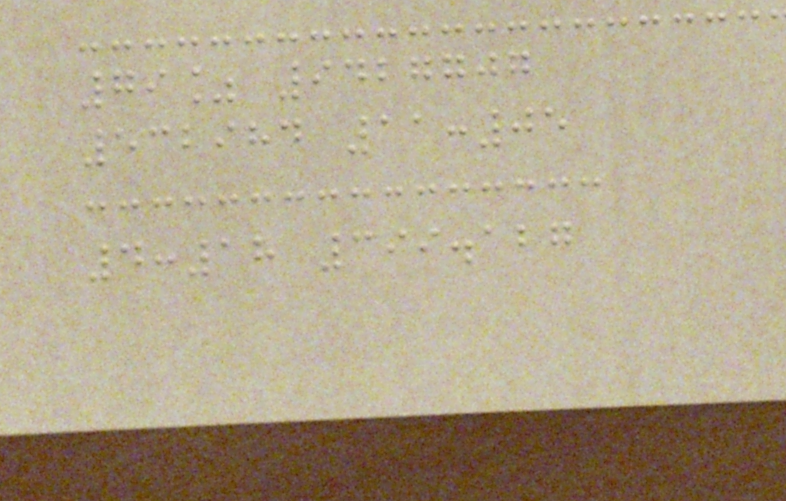79% 9427707
532984 11:05
4:18 399.127
